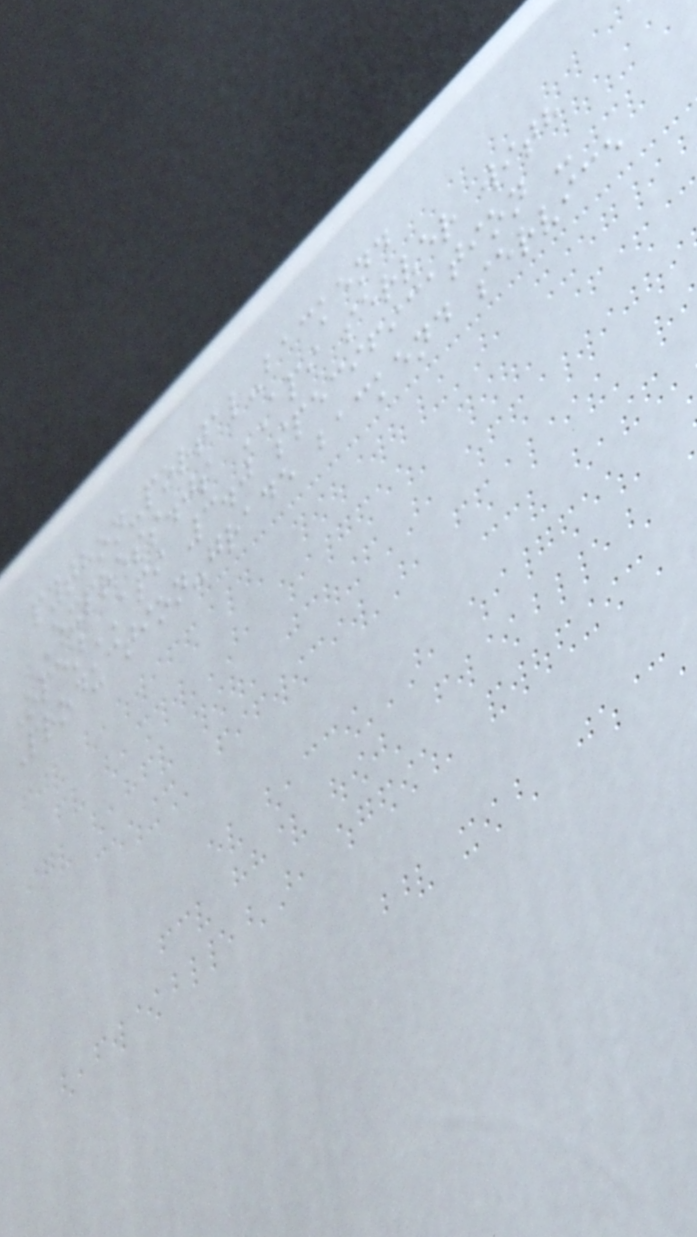python-portal-backend
Express.js API server with
OpenAPI 3.0 specification -
Production-grade backend service
